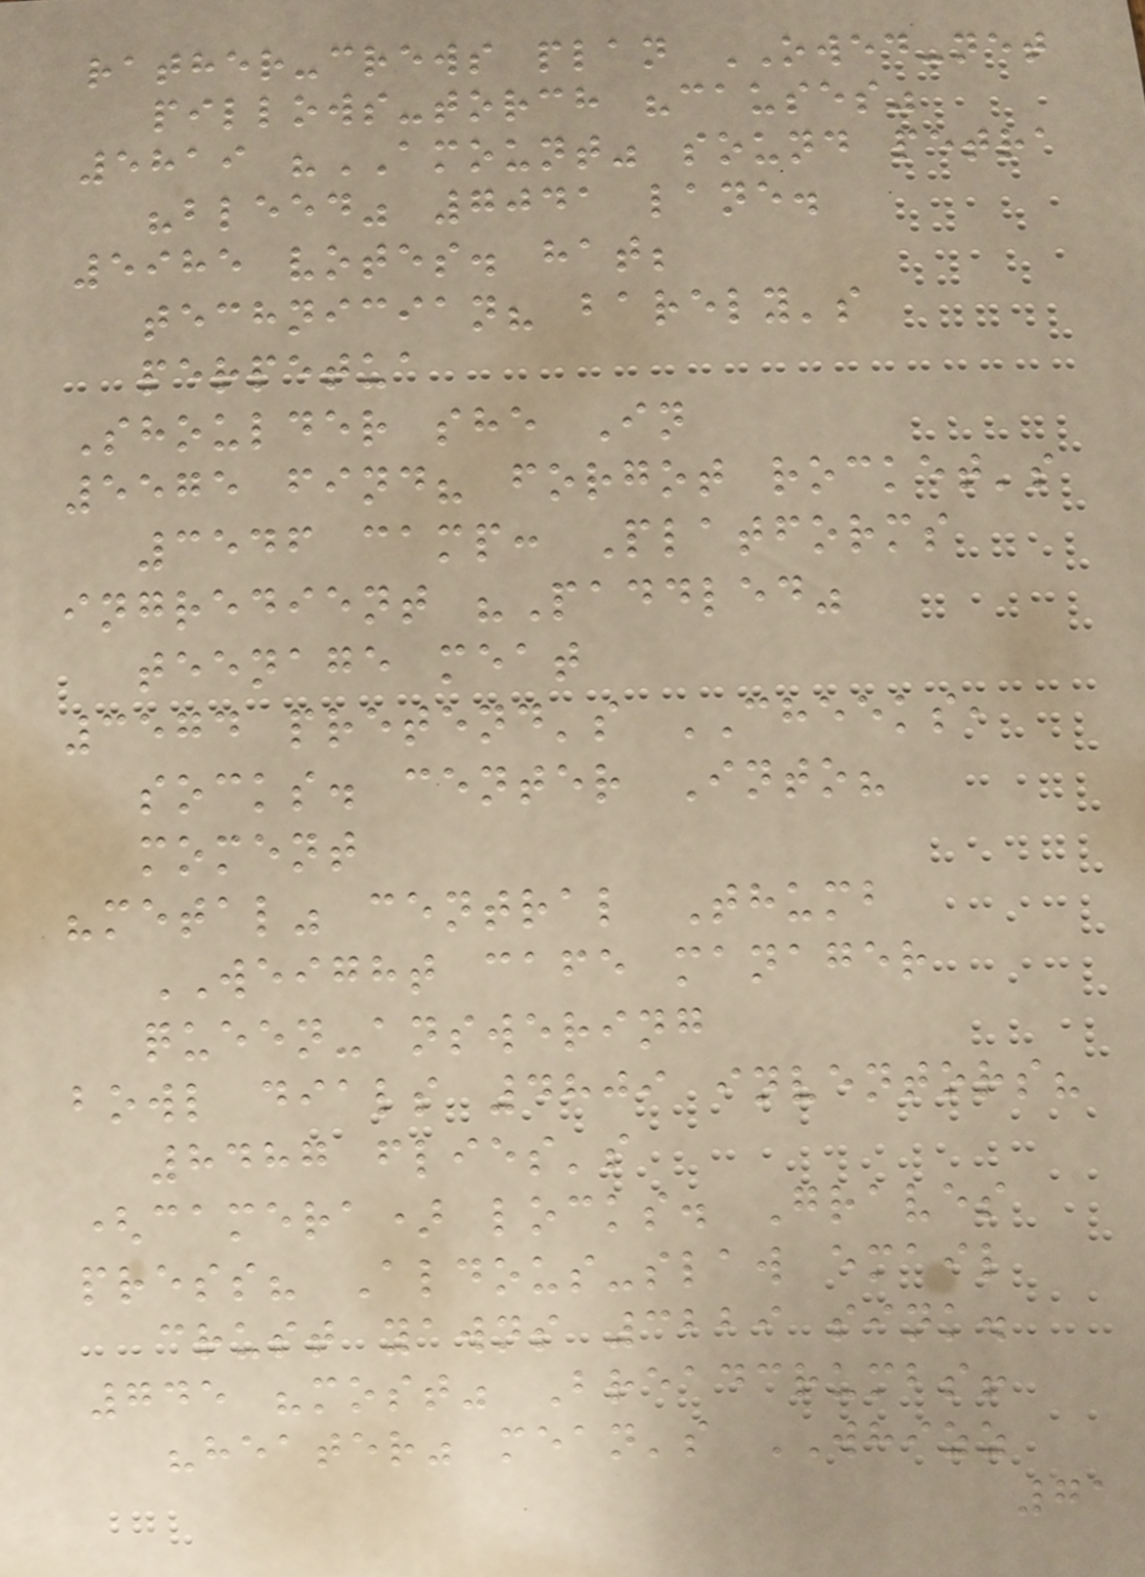rather-crews plan OWED-net
pillows-torch "causes"
5819 "AMOUNT" sound petra
"bleed" 7041 lane.
5985 votes. hat;
technician? barely's
perpetua
Shoulder she In
5575 find? forgot rocket's
3546 camp: Platforms
ingredient "Paddled"
teenage meat
3574 pretend's CHEEKS,
socks. center Into?
moment
"metal" central Thumb
WEIGHT cafe manager
queen-answering
bowl dials 4809 inventors?
8487 flies's
(camera) locks. Graves
press? Aldous-slaw email
crust yawns 3229 sink.
745 "most" Breadcrumbs!
"heater" mean's WHIZZ
71
